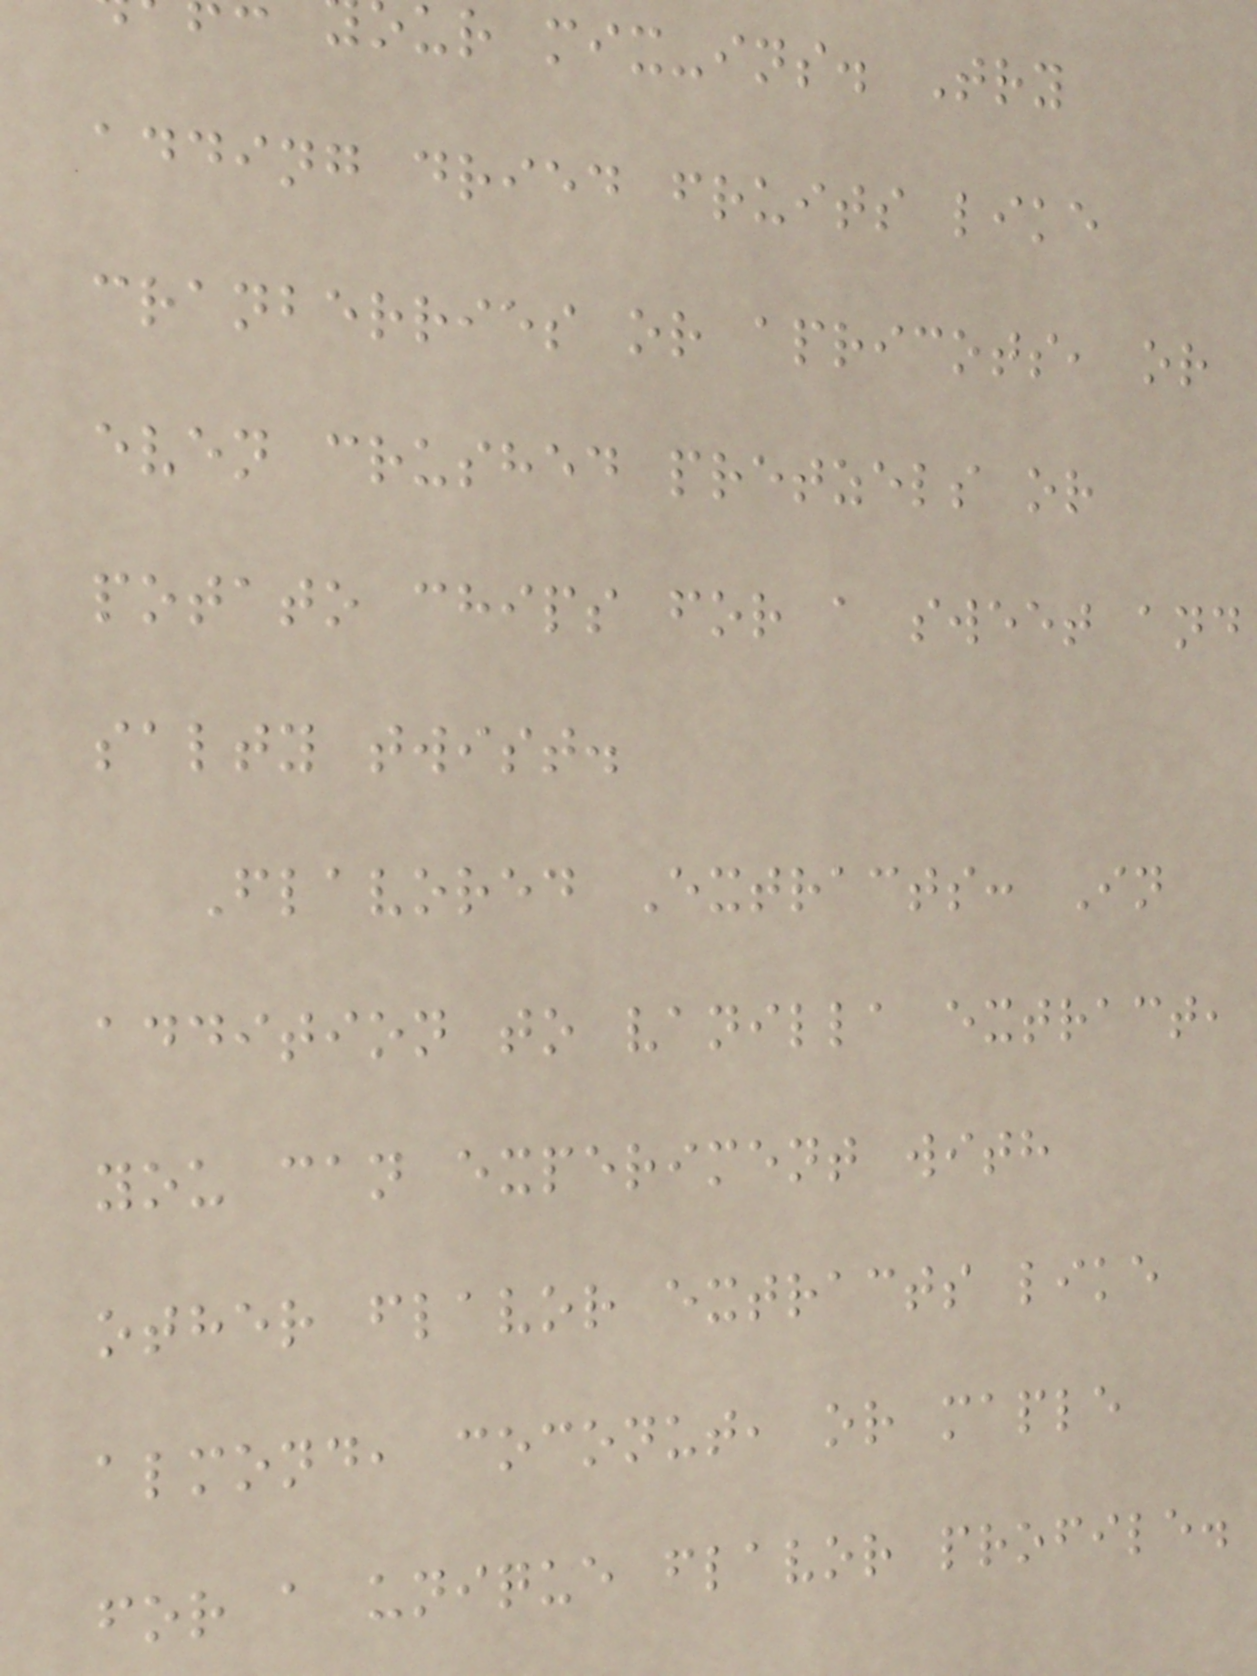ur mix-ins. Try
adding dried fruits like
cranberries or apricots, or
even crushed pretzels or
potato chips for a sweet and
salty twist.
Flavored Extracts: In
addition to vanilla extract,
you can experiment with
other flavor extracts like
almond, coconut, or maple
for a unique flavor profile.
